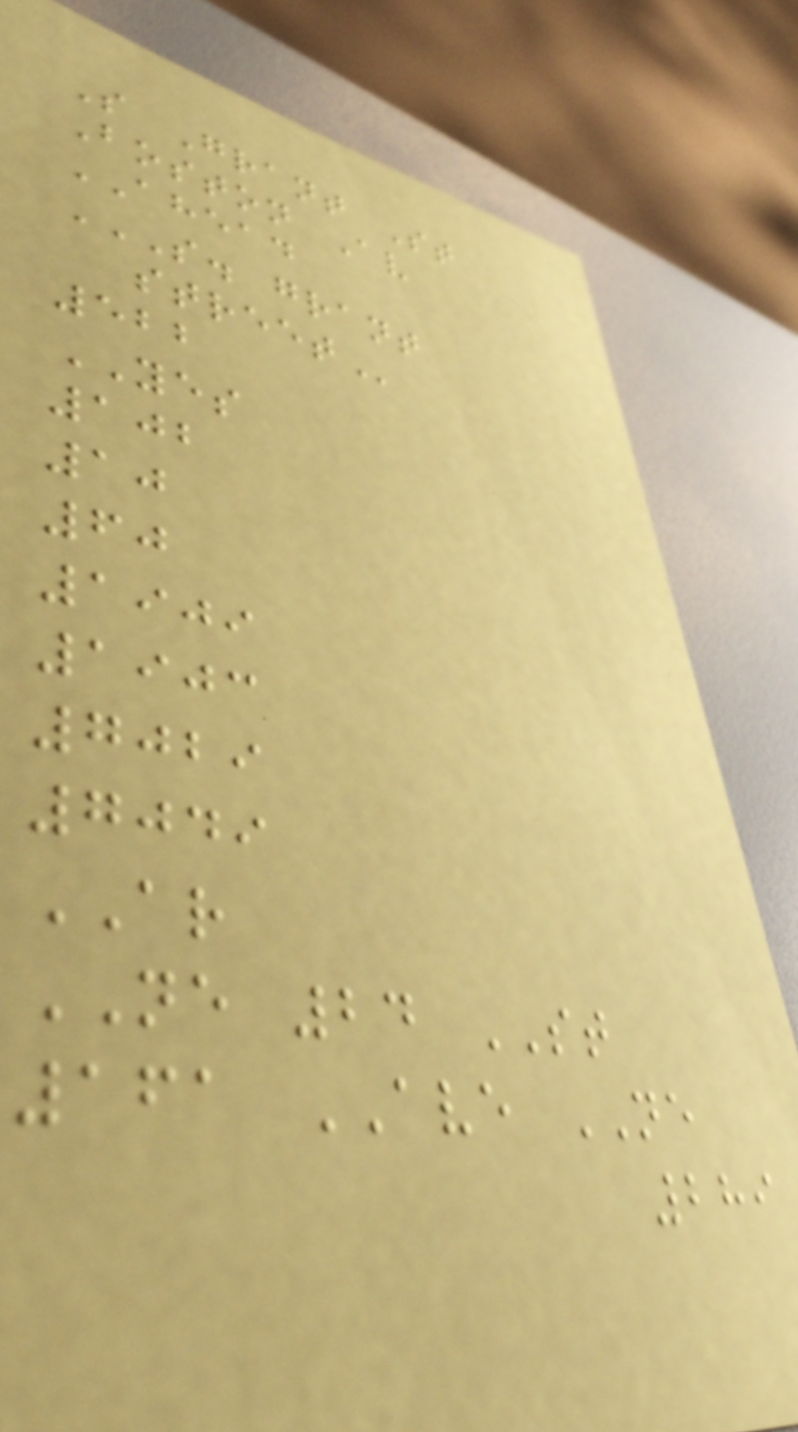S Grant St
Boston Av
AHEAD
S. GRANT
STREET
522
YES
102
10
60
1909
1903
7029
7049
AR
NE 24 ST
161 AVE NE
289
